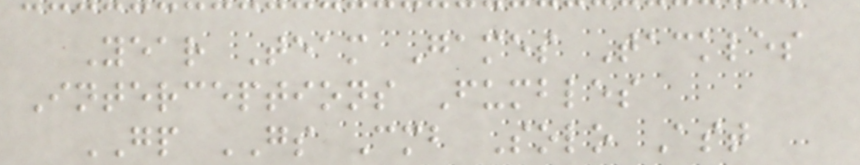Year Team Games Tackles
Interceptions Fumbles
GP GS Cmb Solo Ast
